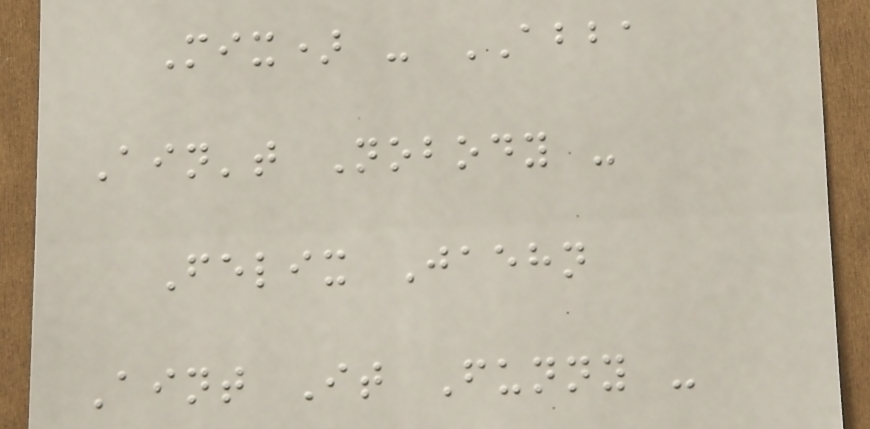Mix) - ABBA
Ain't Nobody -
Felix Jaehn
Aint It Funny -
